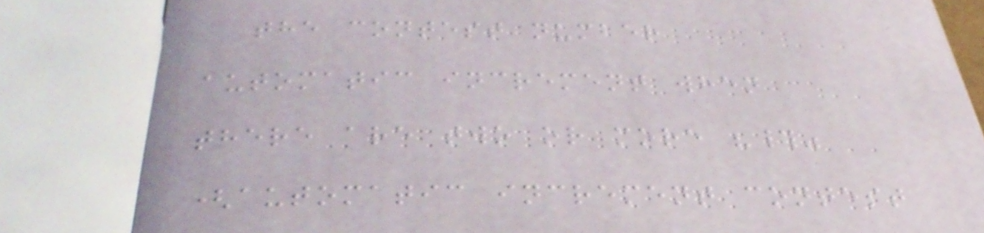the contest number
automatic increment when
there are two or more "#"
(automatic increment contest
